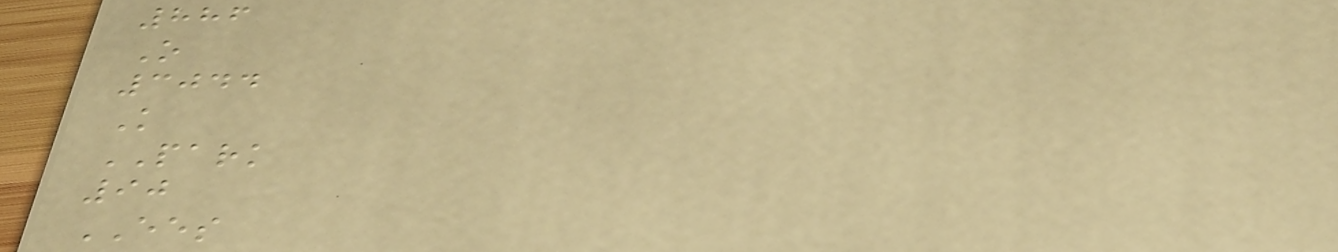886
O
3044
K
PARK
90
EES
